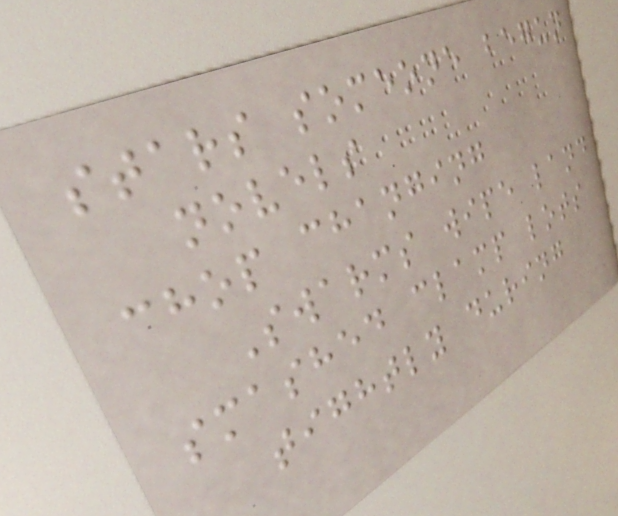stars someone begun
novels
chop changing
Swarms wipe land
smashed clamp lots
tightly during
